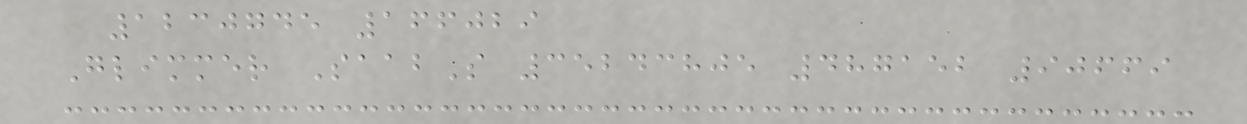1230745 166029
Glimmer SaabS 35243805 487152 90669
